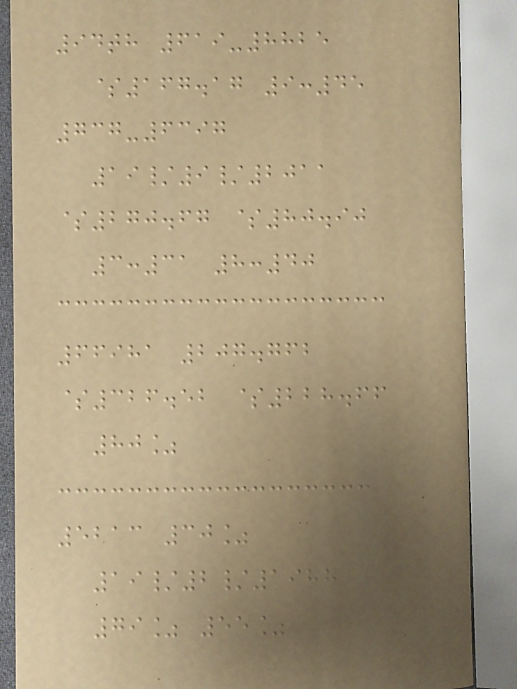94th 619-8825
$167.17 9:45
737-6397
19/9/2011
$270.67 $80.90
3:31 8:40
66981 207.762
$326.52 $228.66
80%
5213 30%
19/2/1988
79% 55%
